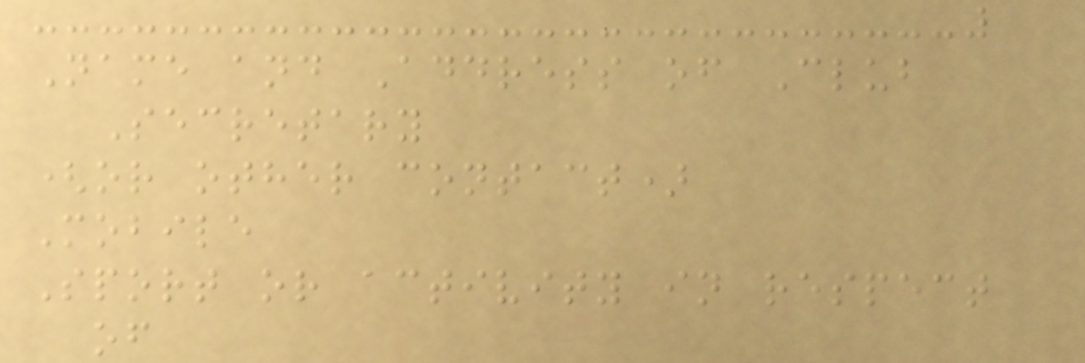Name and Address of Club
Secretary
(or other contact)
Mobile
Sport or activity in respect
of
